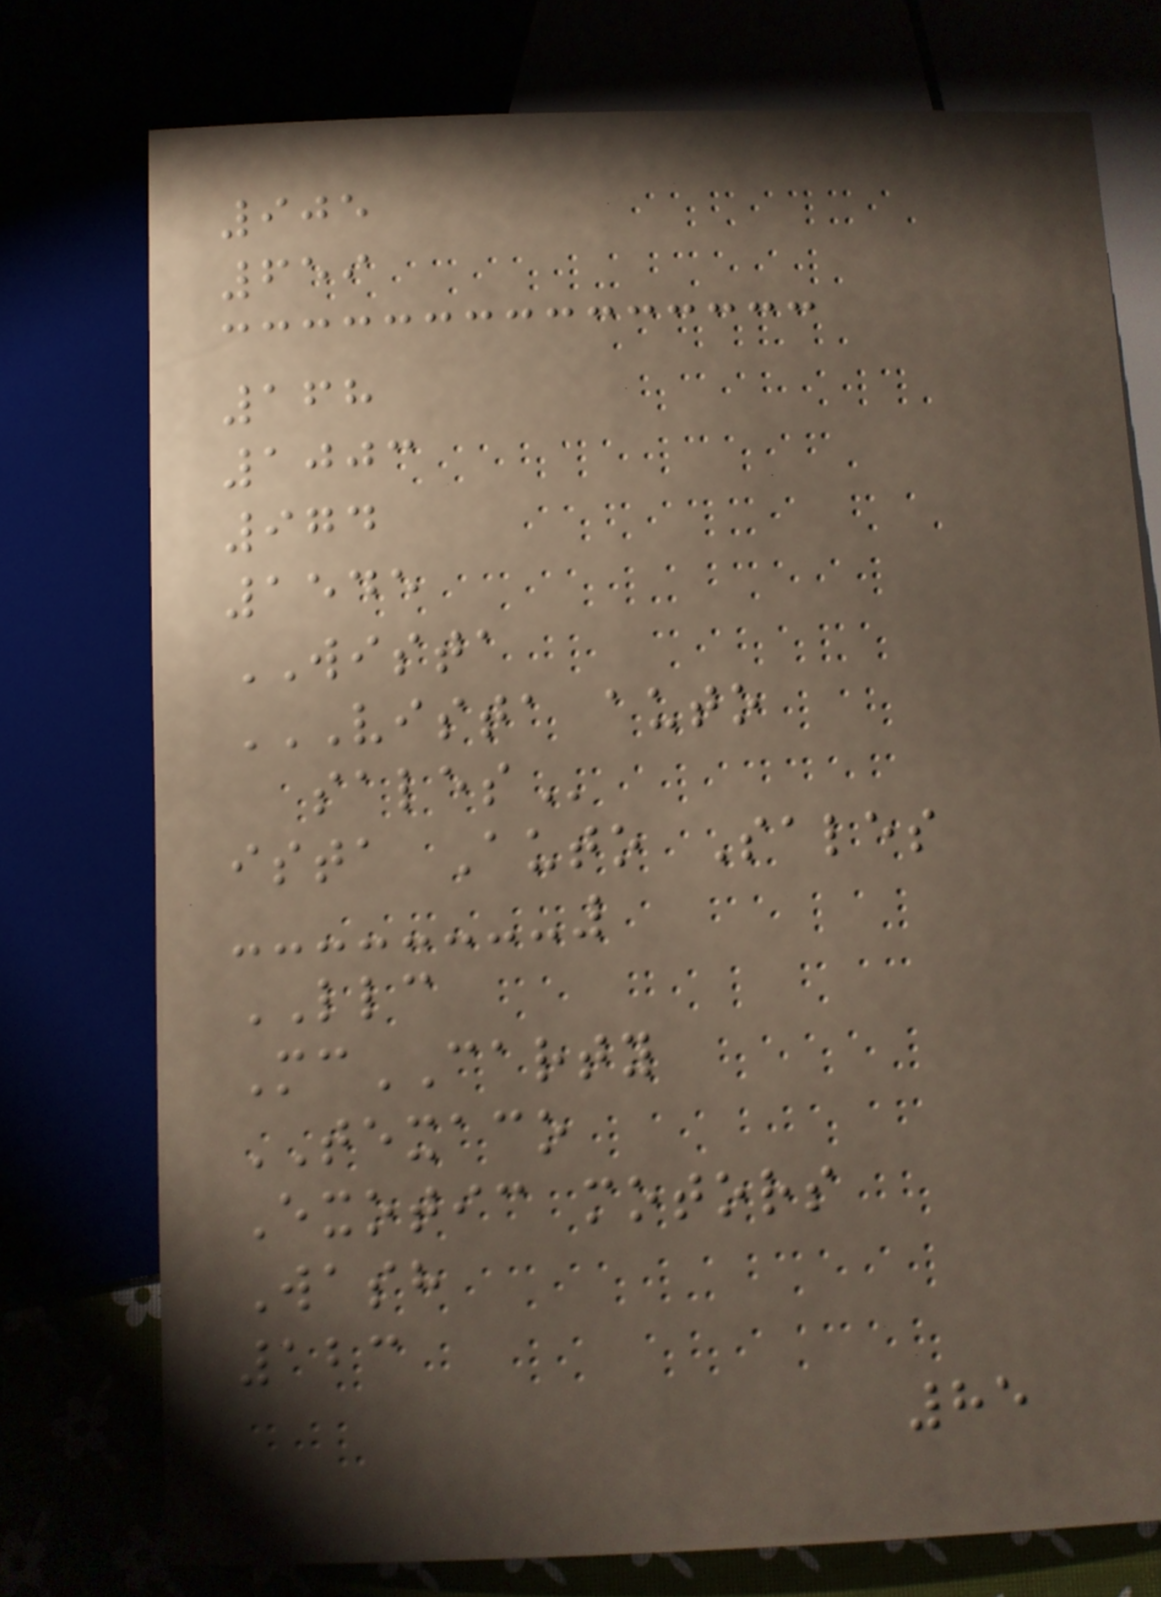905
659
168
1003
974
1545
WISTA
VISTA AUTO
SALES
ista Auto Sales
LLC
McCARTY
TEXACO
Exotic motors
Wash
123
85
